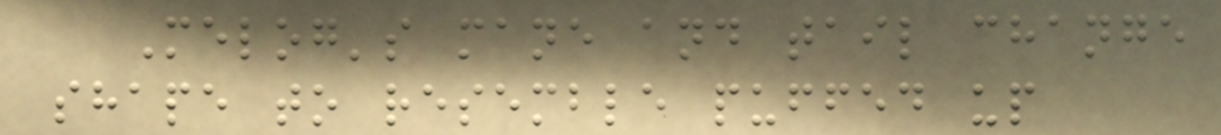Melog's mane and tail change
shape to resemble puffed up
